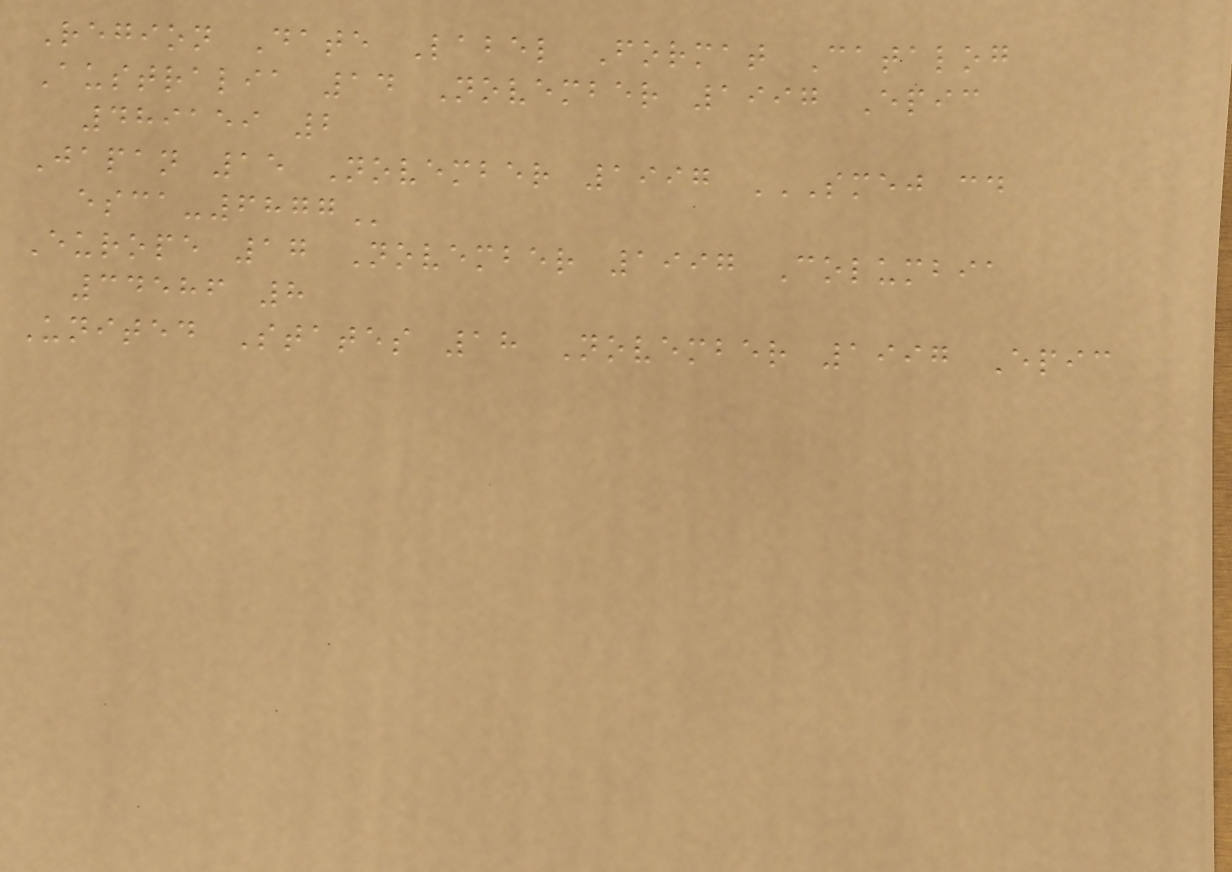Region Date Label Format Catalog
Australia 14 November 1997 Epic
489159 2
Japan 15 November 1997 SMEJ CD
ESCA-6877
Europe 17 November 1997 Columbia
34586 8
United States 18 November 1997 Epic
